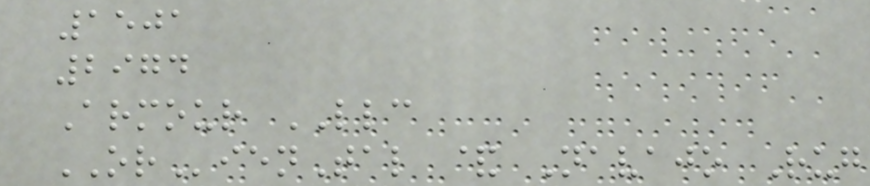1501
2974
Armour LLC
ORienTal & Navajo Rug
